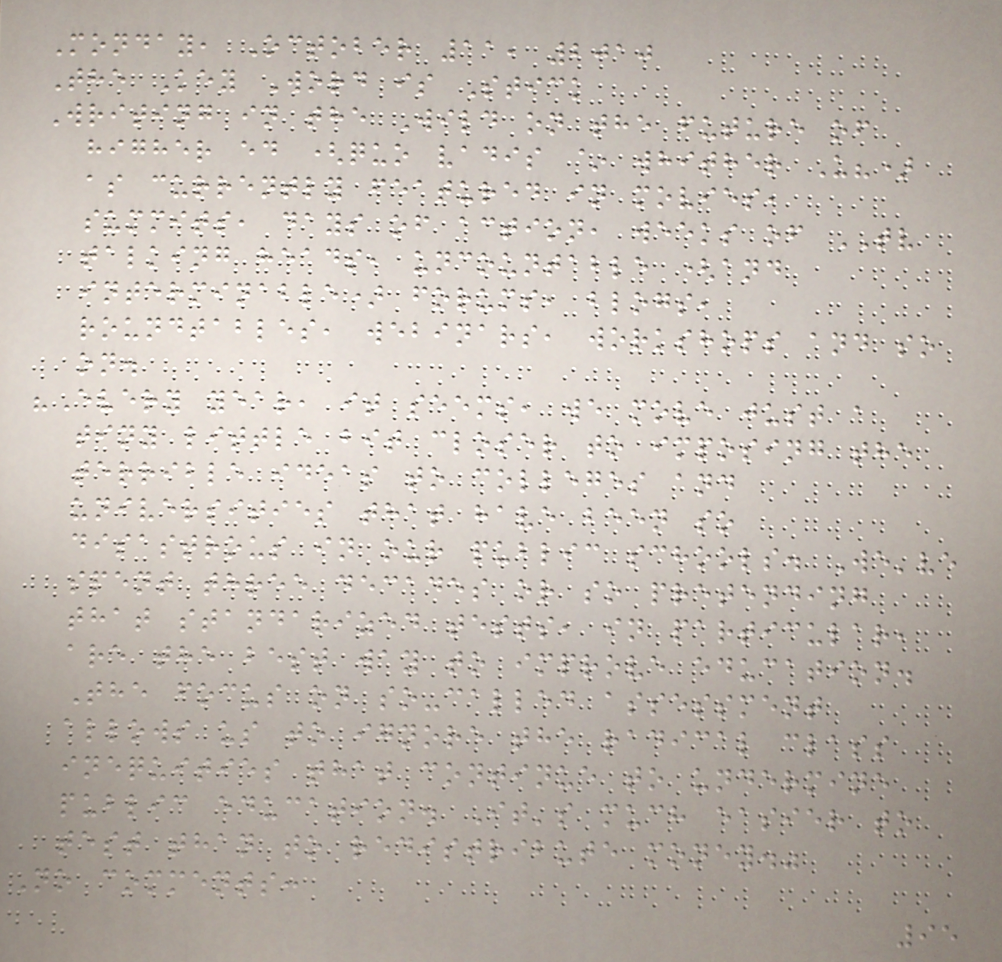Monday, October 11, 2010
The Key Word is Stick
Writing in the Wild on the future of
higher ed (quo vadis ~ whither U?)
as currently featured in movies,
summits, days of action, weeks of TV
talking heads, uncountable (and
interminable) forums, blogs,
roundtables, webinars, workshops and so
on.
"Every year, it seems, we move just a
tiny little bit closer to imposing the
terrible ideas to colleges and
universities that have been so
disastrous in our public schools. We've
spent three decades or so pretending
that standarized tests, in particular,
are the best way to improve education.
The focus on so-called assessment
allows us to ignore the radical class
inequities that continue to undermine
public education. It's much easier to
test than to redistribute money."
No comments:
95
